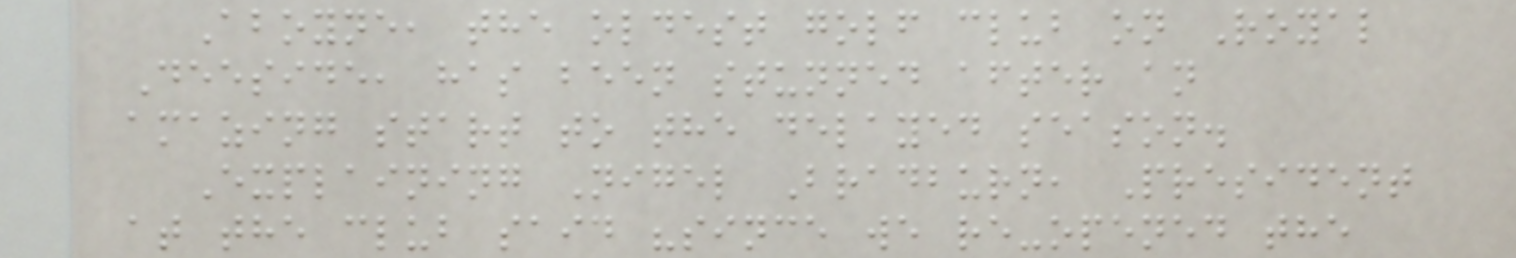Aboyne, the oldest golf club on Royal
Deeside, has been stunned after an
amazing start to the delayed season.
Explaining Nigel Bradburn, President
at the club said "since we re-opened the
